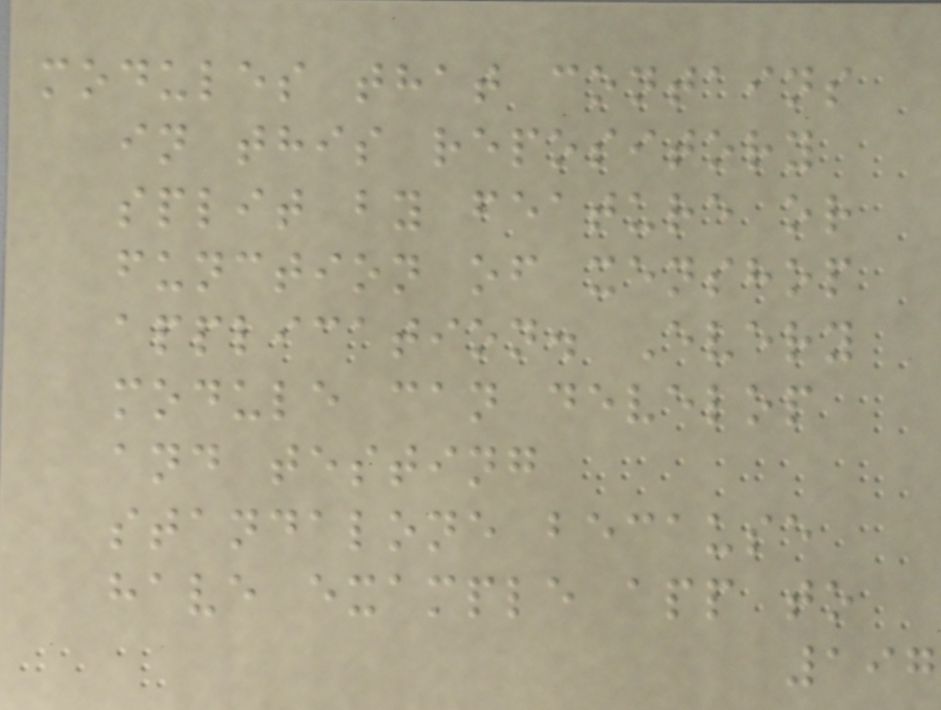modules that contains
in this repository
split by feature or
function of xenshop
application. Every
module can develop
and testing
standalone because
have example app to
197
